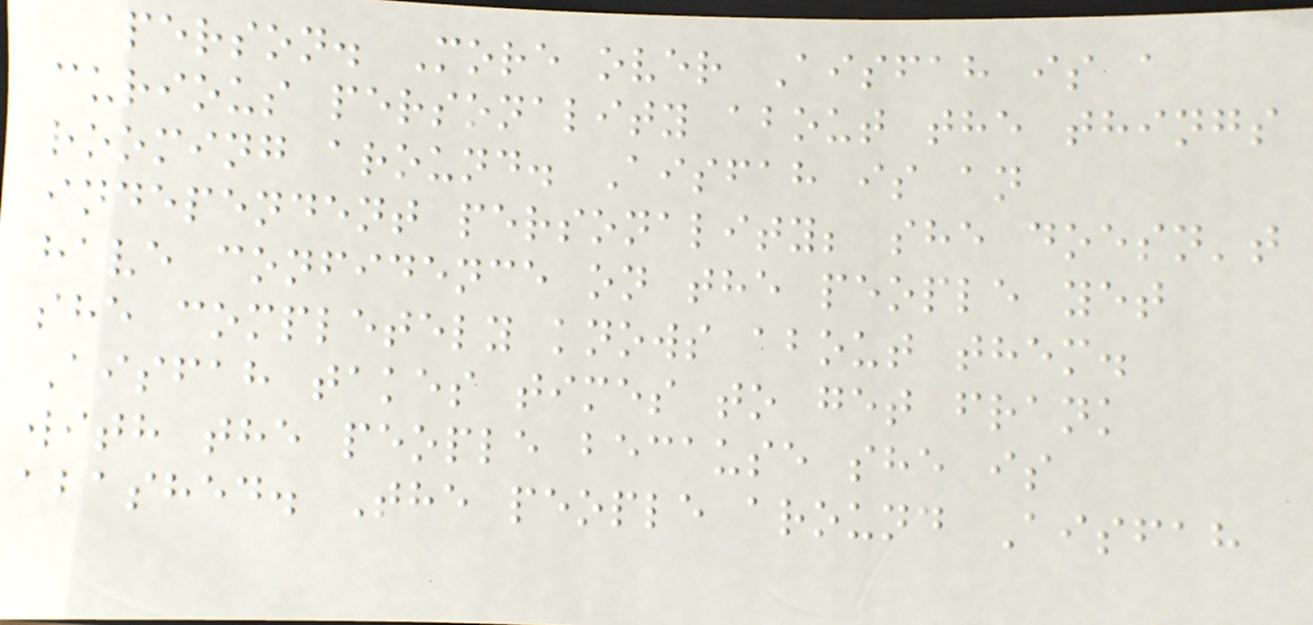person. More over Aisfah is a
curious personality about the things
rooming around. Aisfah is an
independent personality; she doesn't
have confidence on the people yet
she completely knows about them.
Aisfah takes times to get frank
with the people because she is
abashed. The people around Aisfah
